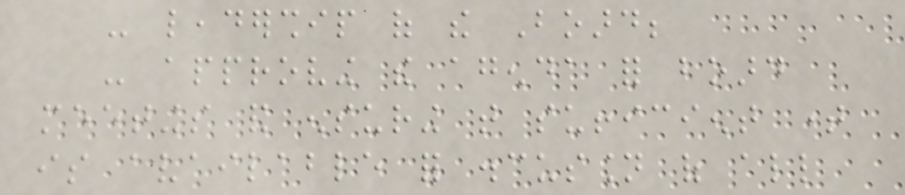- leadership of the Board;
- approving the agenda for board
meetings and ensuring that sufficient time
is available for discussion of all
